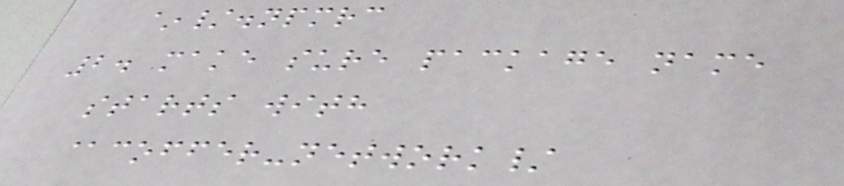~/.npmrc
2. make sure package name
starts with
@coffer-network/
